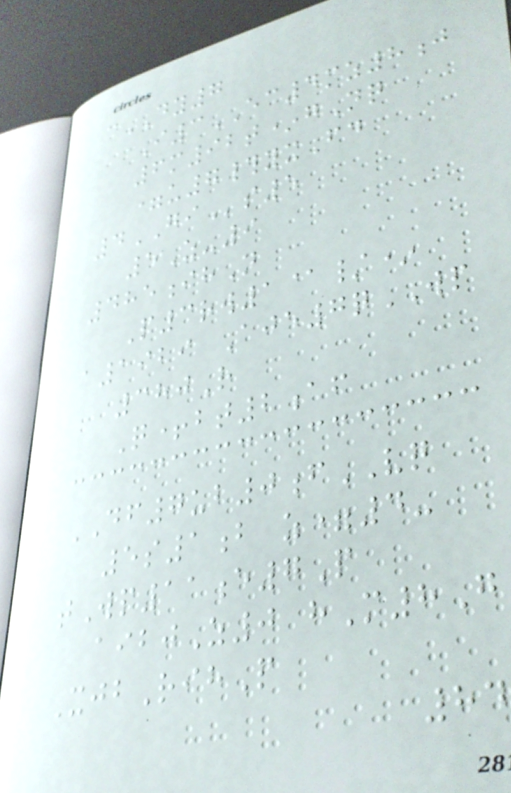cDY7
I3EC4mz8j
6m92t*gNq
=u7#yxFd
4GIs5
5Z-9
485ihN
P3rw1@/*
a1929 Aje7qWP
380R
Q+bt2af
DF7ub0fVQ
5s1b z=4-
tWp11e7P
aibjZ0 hM8G
XjbRihP
84
